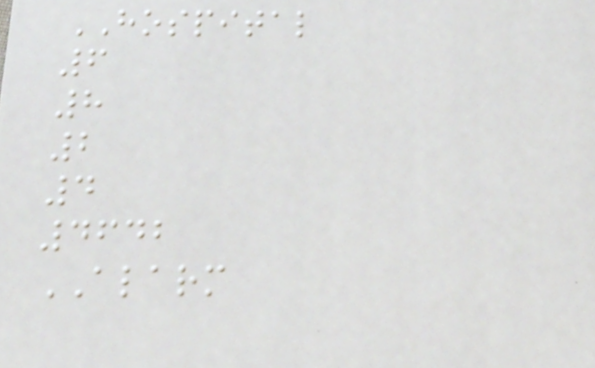HOSPITAL
6
8
2
4
4642
ALARM
